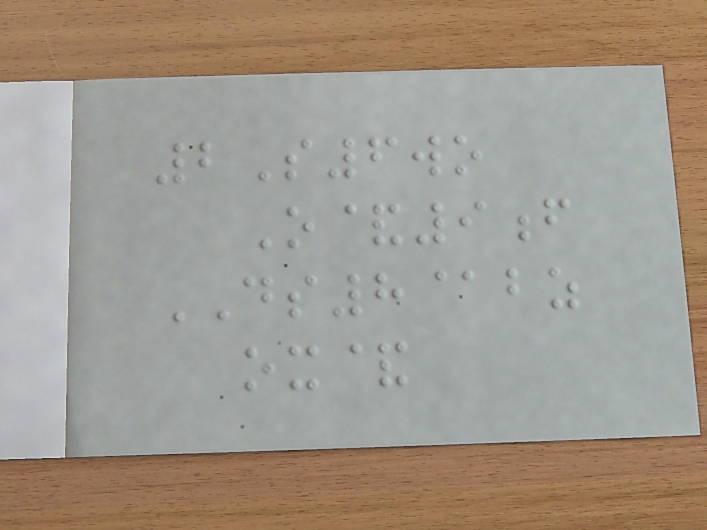2S6wo
O&9f
DS8@bz
ox&
